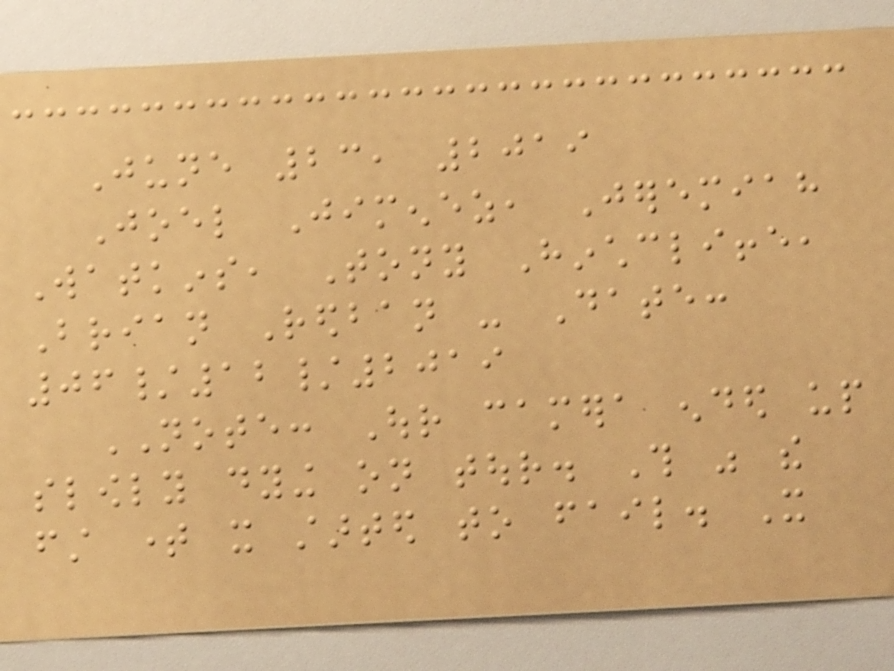June 23, 2019
Joel Jimenez, Jeremiah
Watkins, Tony Hinchcliffe,
Brian Redban - Date:
06/12/2019
NOTE: Our camera ended up
slowly dying on tour. This was the
first time it started to fail. It
